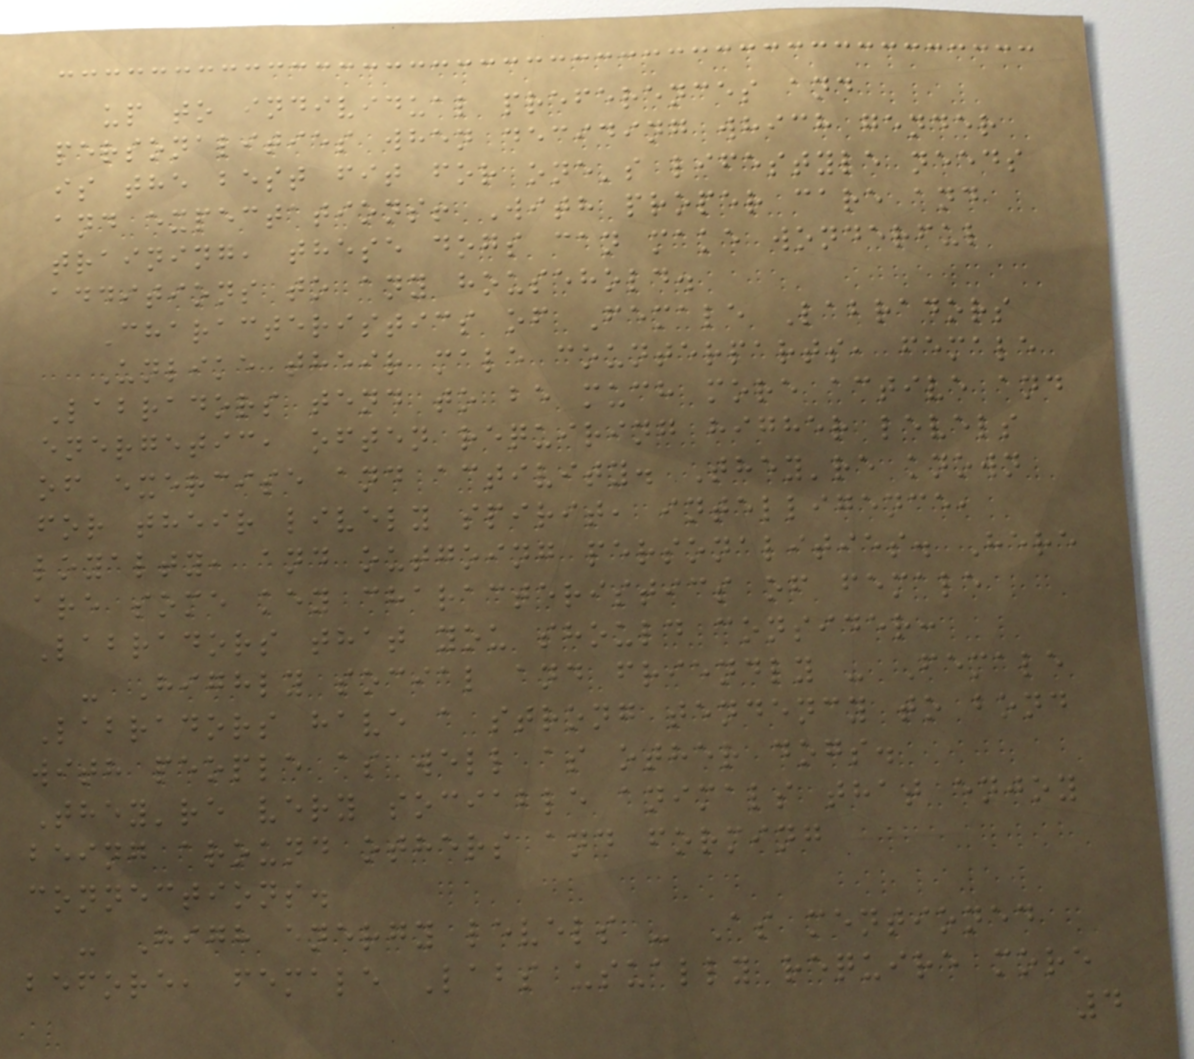up to individual preferences and
personalities when deciding which gender
is the best fit for one's lifestyle needs
and expectations! With proper care and
training, these dogs can make wonderful
additions to any household.
Characteristics of Female Labradors
Unlike their male counterparts, female
Labradors tend to be much more active and
energetic, often requiring higher levels
of exercise and activity. They're known
for their lively spirit, intelligence,
loyalty, and outgoing personalities. Here
are some key characteristics of female
Labradors that you should consider:
- Highly social and friendly - Female
Labradors have a strong tendency to bond
with people as well as other dogs.
They're very sociable animals that enjoy
being around others and forming
connections.
- High energy levels - As mentioned
before, female Labs usually require more
4
